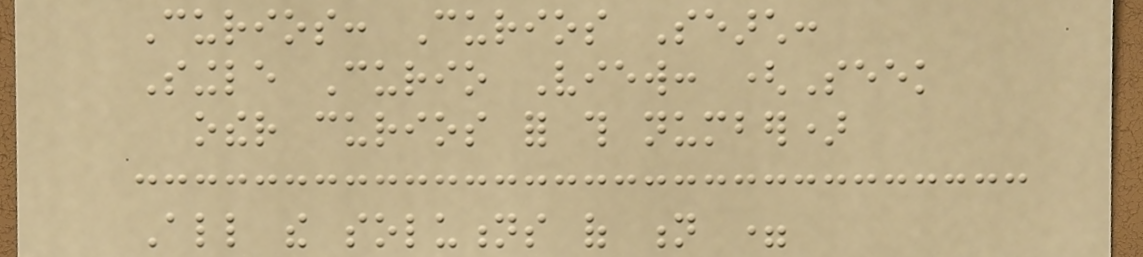Curios: Curios Search:
Single Curio View: (Seek
other curios for this number)
All the solutions of n =
